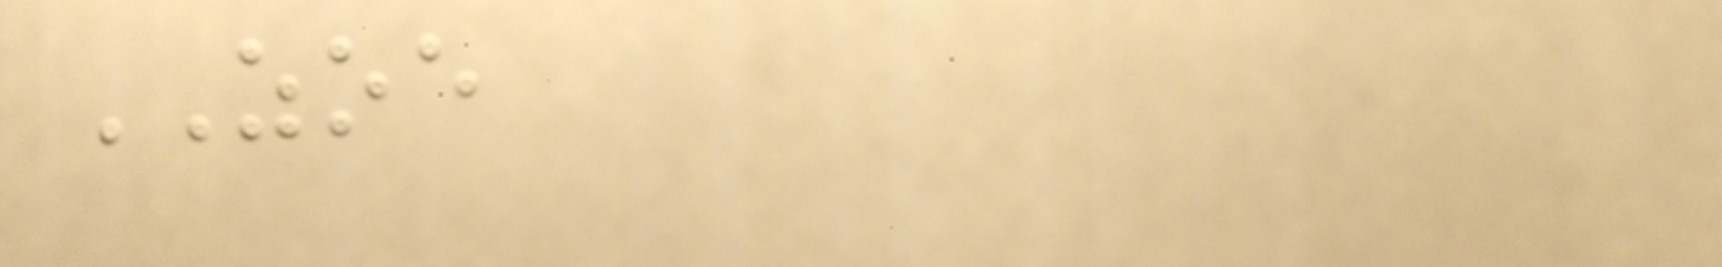ZOE
